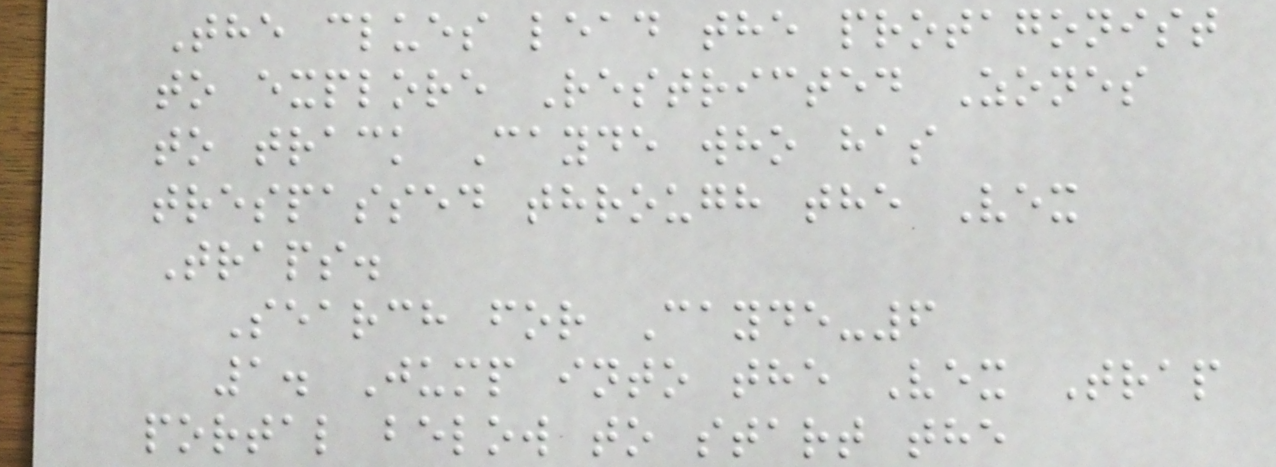The clues lead the protagonist
to explore Restricted Zones
to track Cayde who has
trespassed through the Vex
Traps.
Search for Cayde-6
1. Jump into the Vex Trap
portal below to start the
